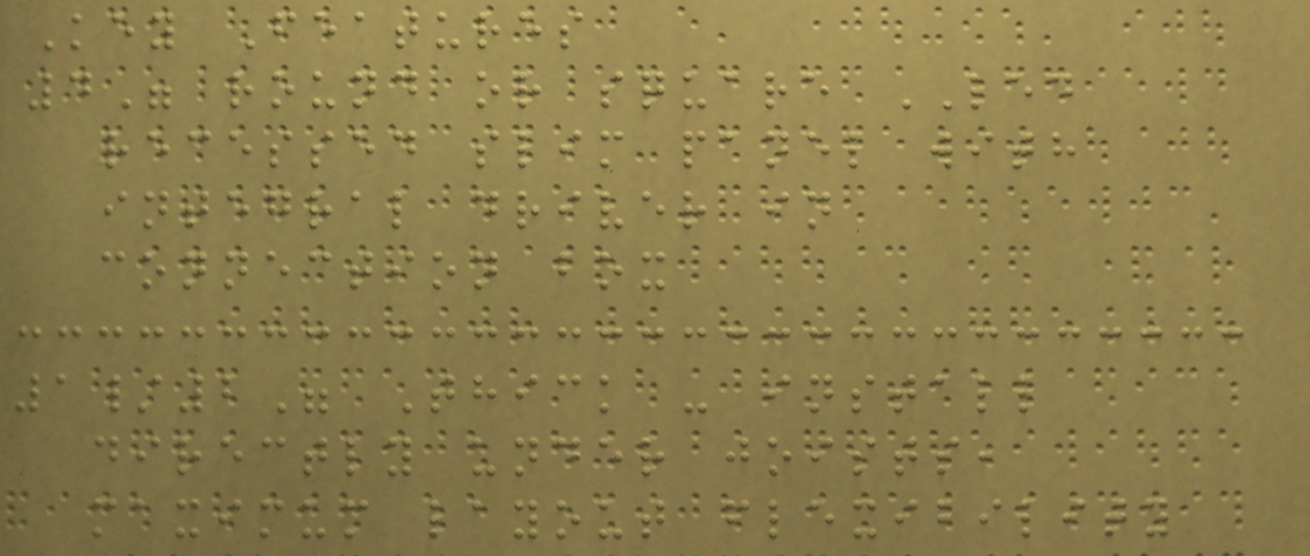Key Features
4" round or square LED
recessed slim panel with
integral driver in
connection box
1/2" Thick - install
directly under joists,
maximum layout flexibility
